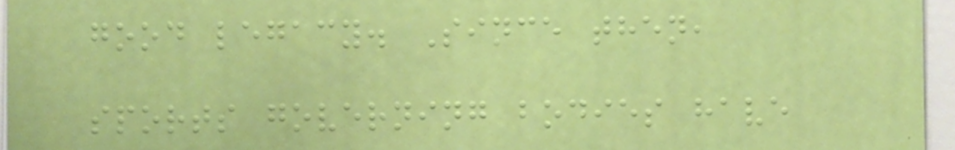good legacy. Since then,
sports governing bodies have
